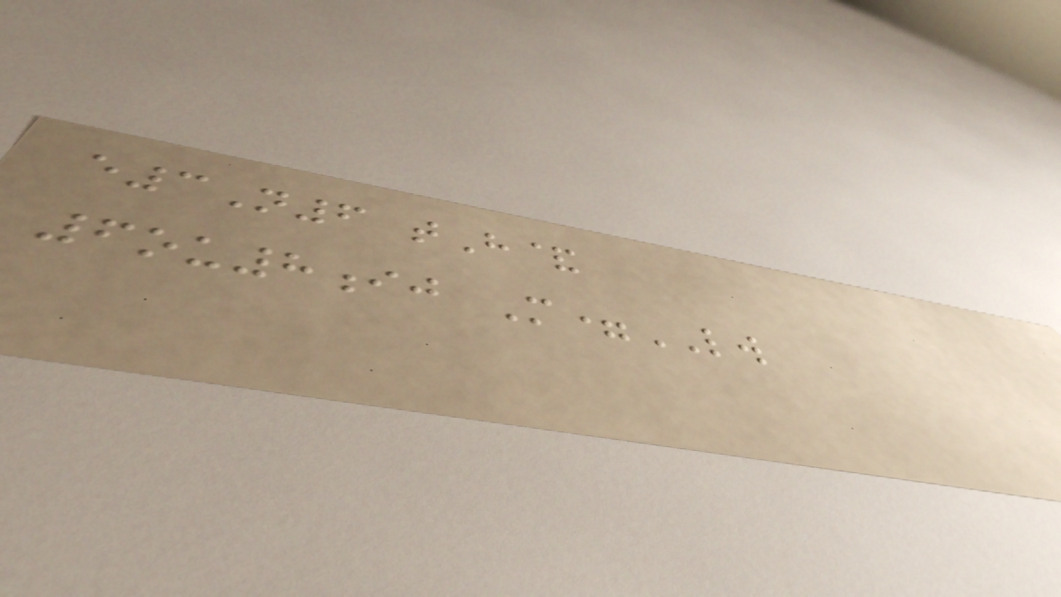e3N6 tH&
6ou8ij M=LW
